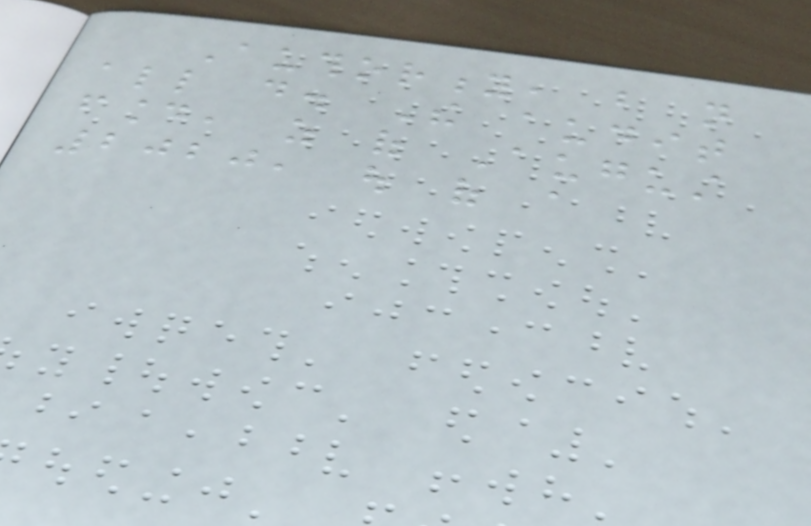Authority, but not
all do. The audit
found, as of August
2020, out of a
